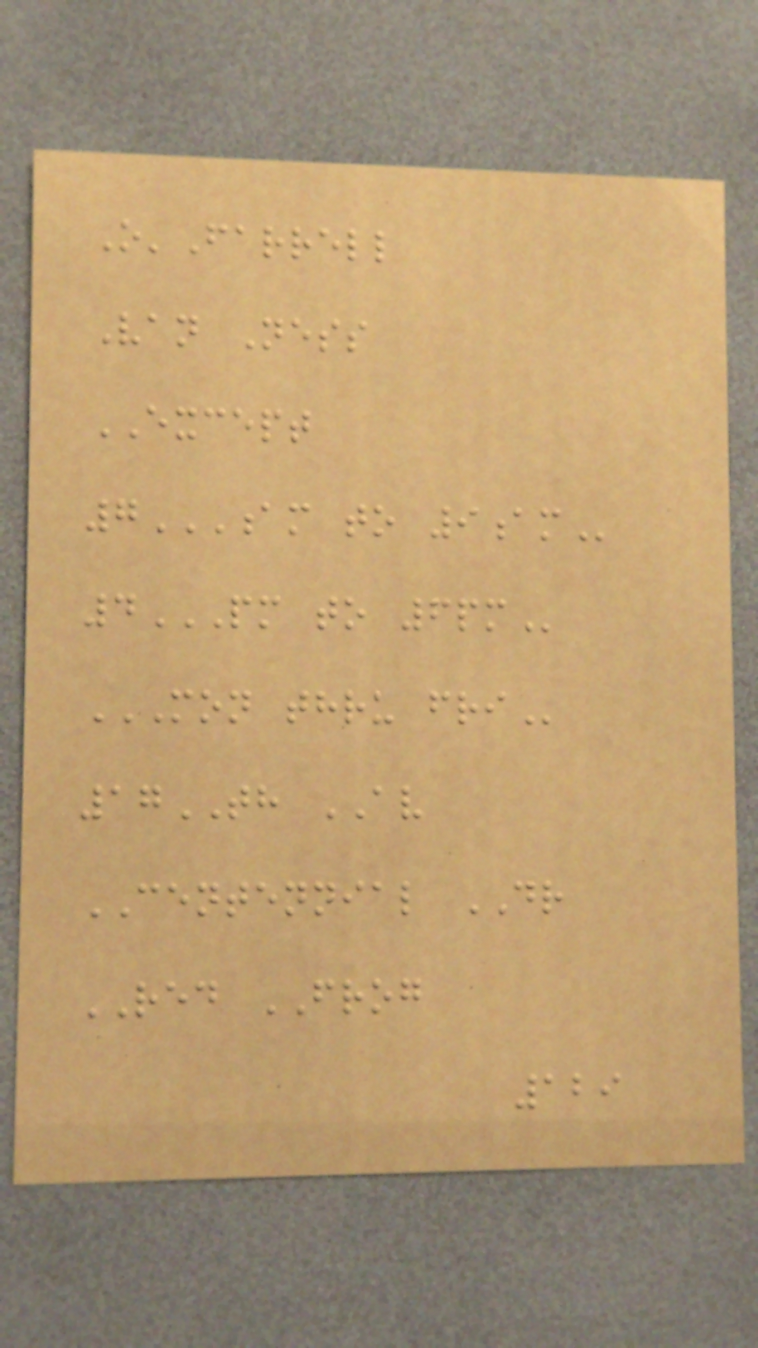O'Farrell
Van Ness
EXCEPT
7AM TO 9AM
4PM TO 6PM
MON THRU FRI
17TH AV
CENTENNIAL DR
RED FROG
129
